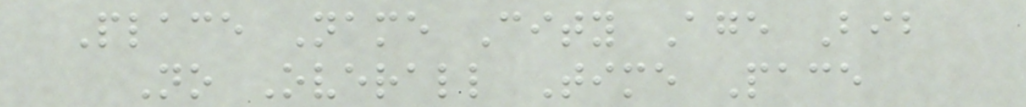Place Name City Age Bib
No Overall Time Pace
